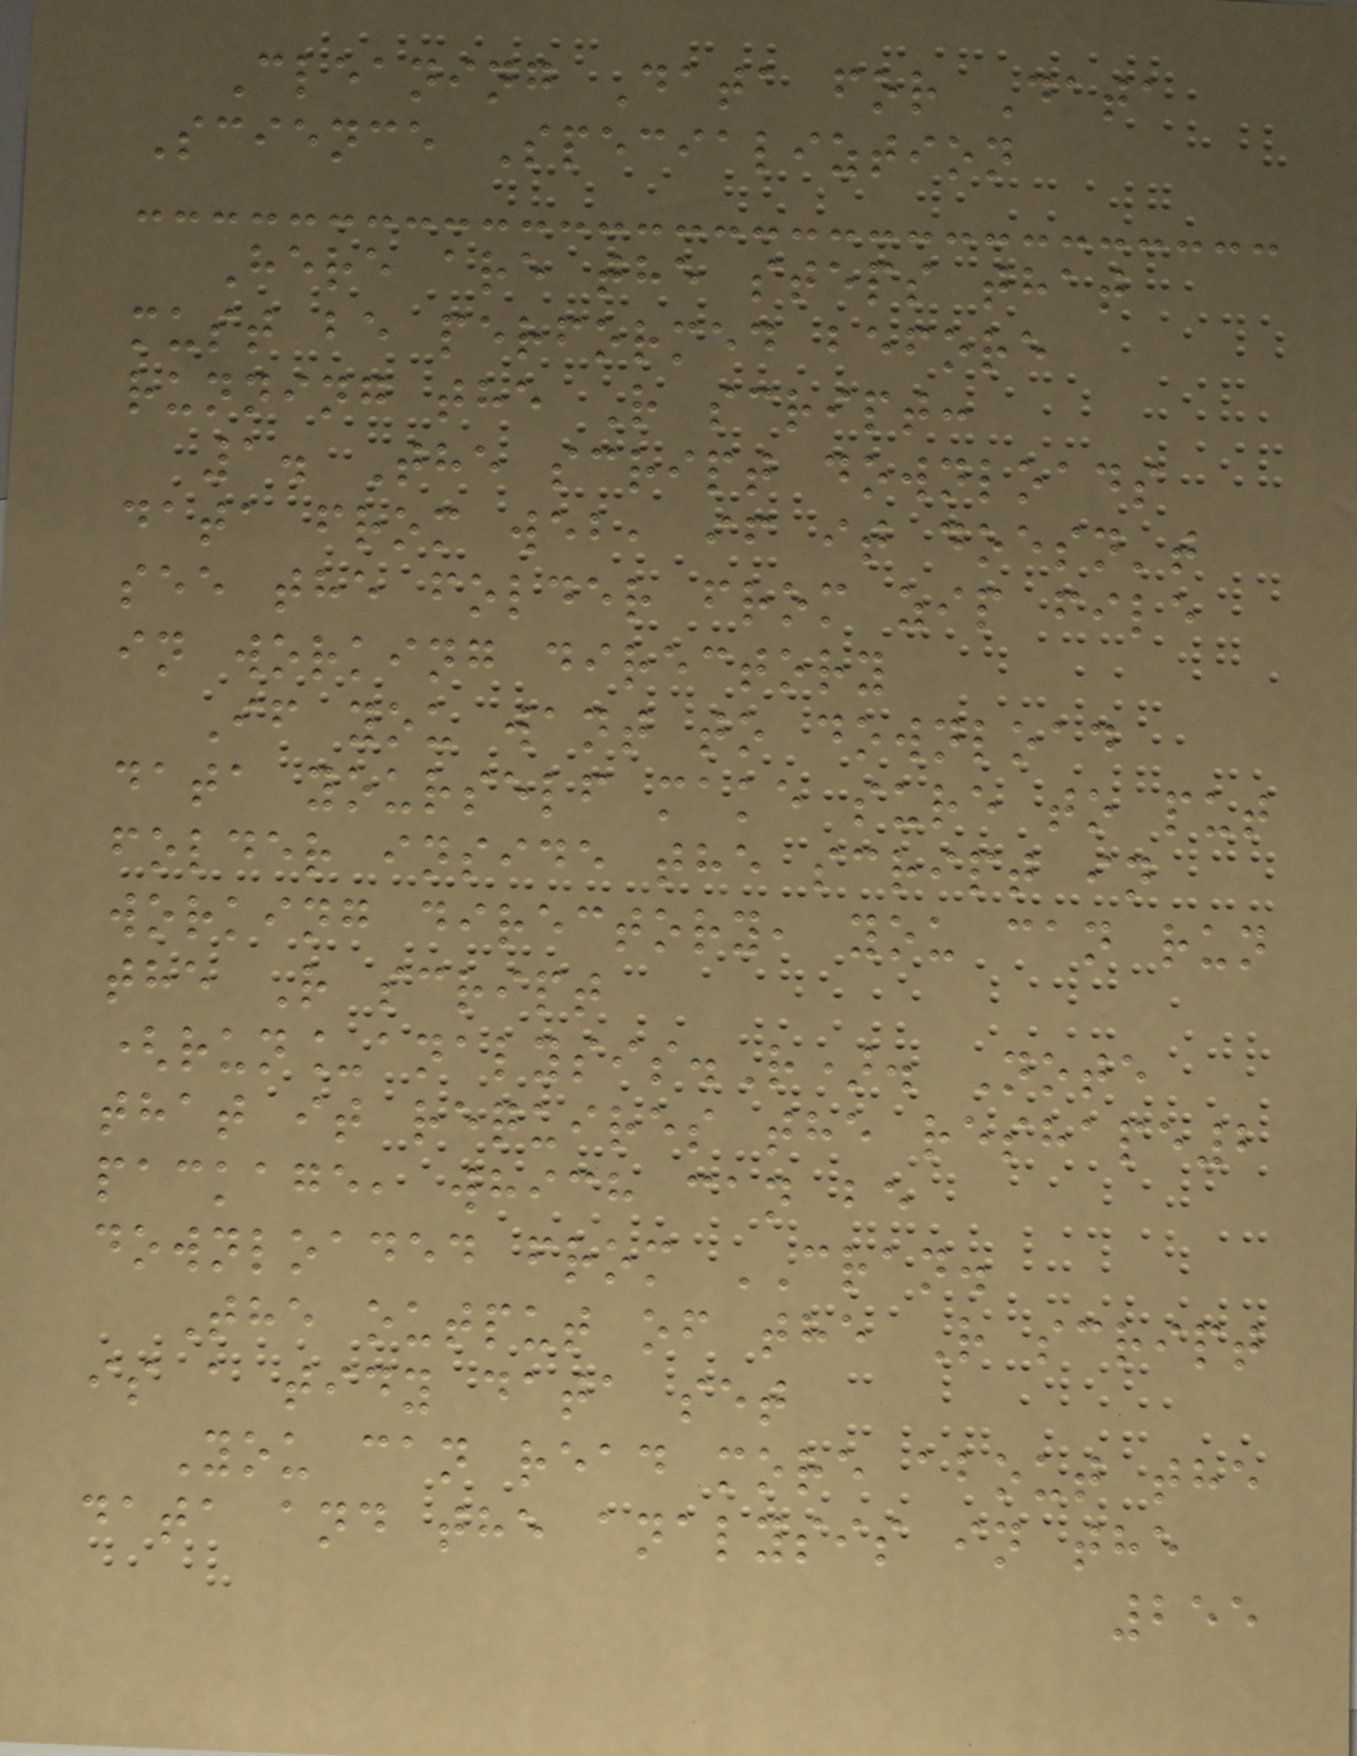Cleaning Data for Data
Science Specializtion
Here are the steps that
must be performed before
running the R script:
1. The script downloads
data from web, if it doesn't
see the folder from zip file
in working directory
If you want to download
data yourself make sure to put
folder inside the script in
working directory, you can run
the R script
(run_analysis.R). Note
that it requires the reshape2
package, which can be
downloaded from CRAN.
The output of the R script
is a tidy data set
You can read more about the
data and the analysis in the
255
